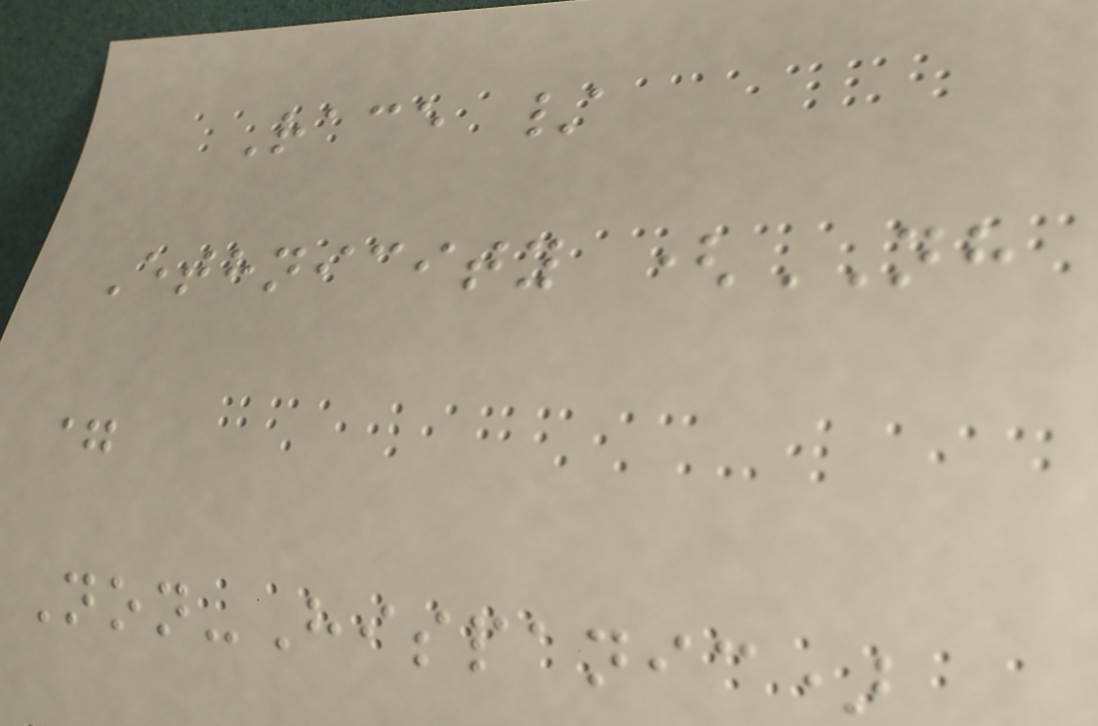Race /
Ethnicity (NH
=
Non-Hispanic)
